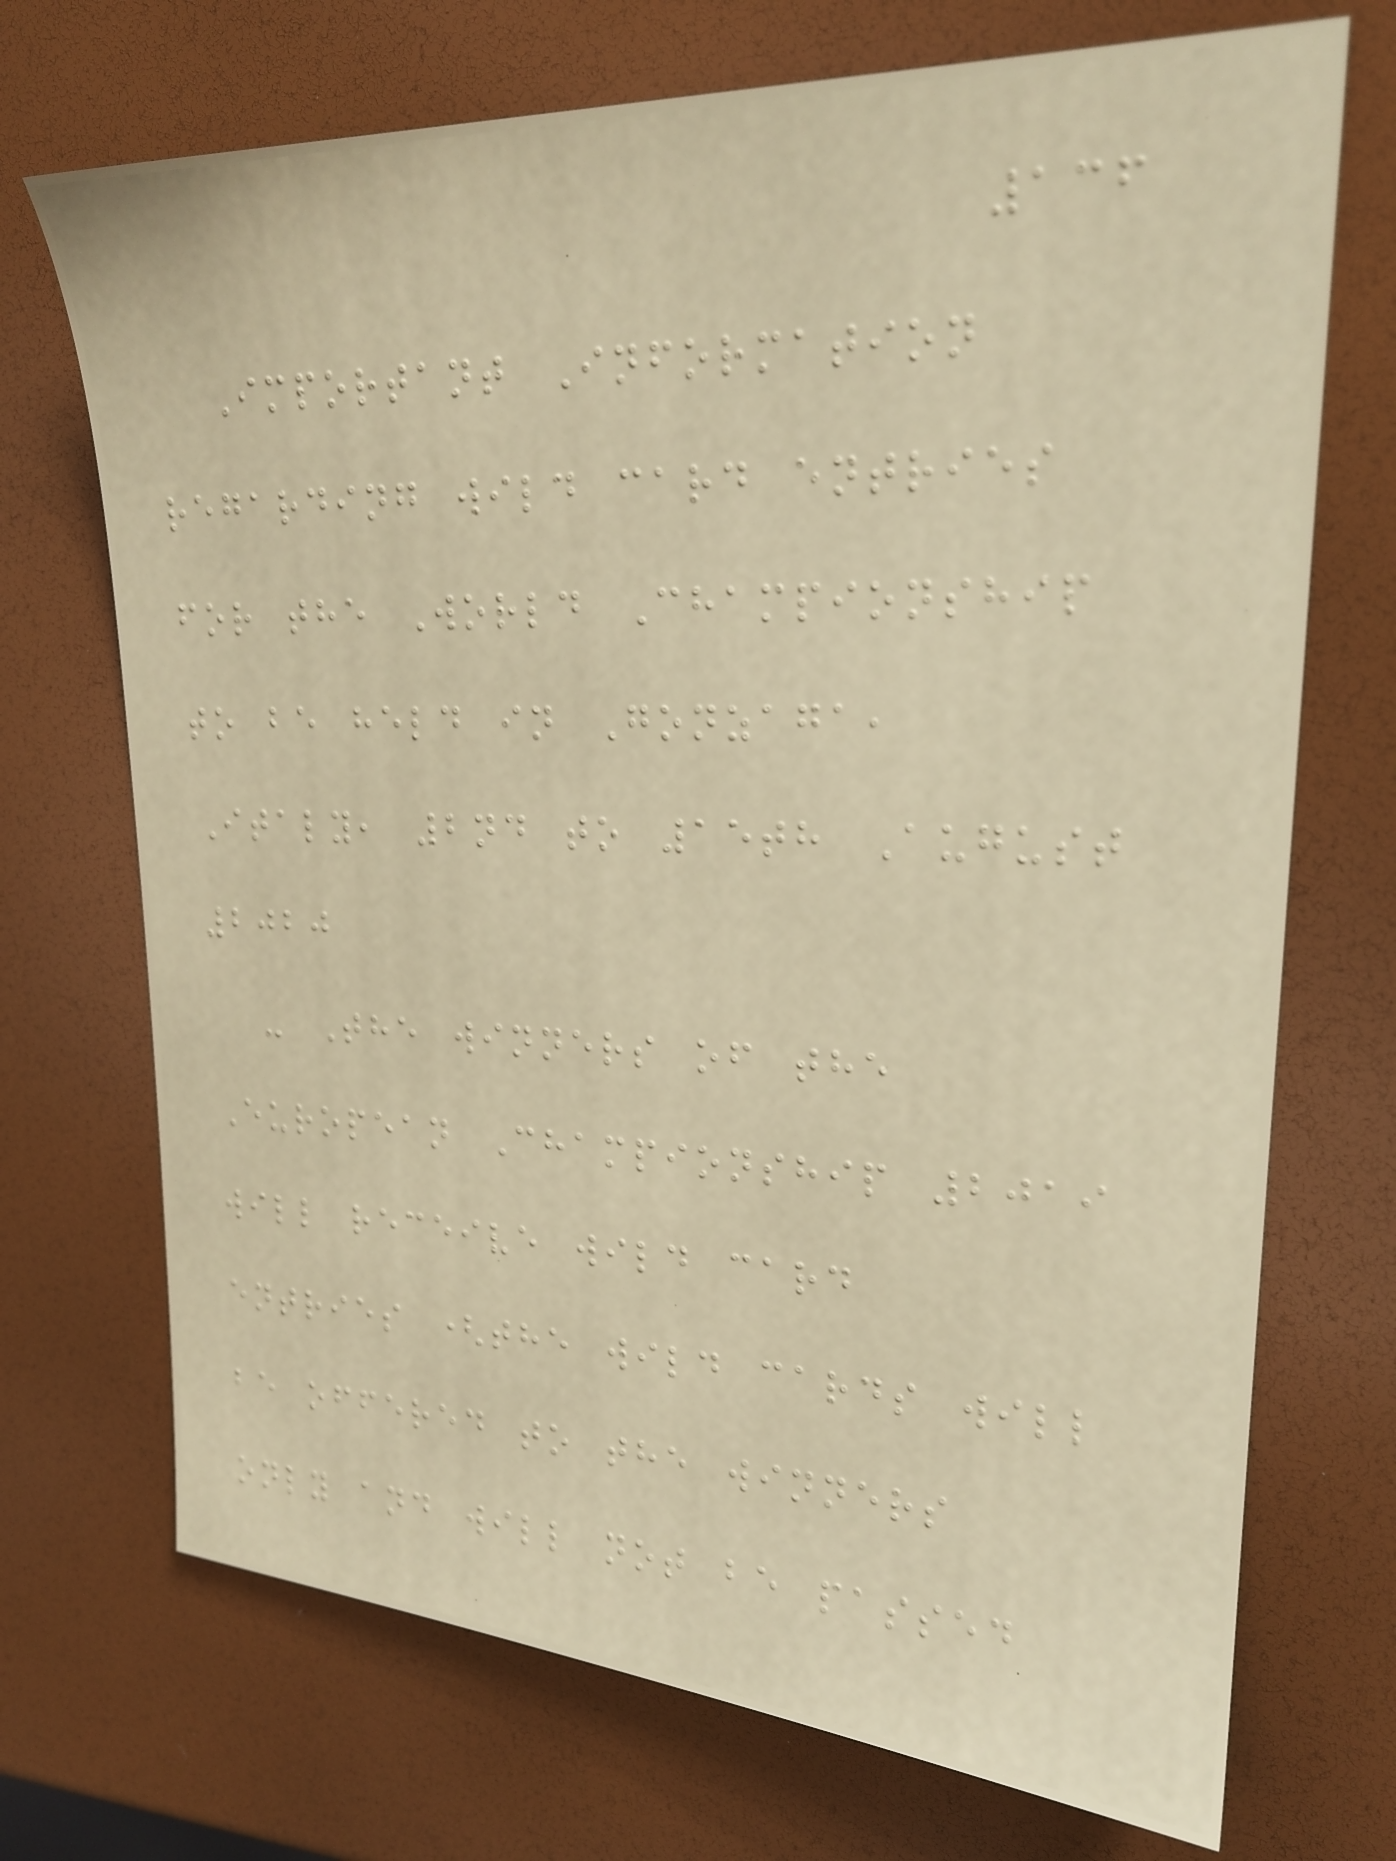136
Important Information
regarding wild card entries
for the World Championship
to be held in Gonzaga,
Italy, 2nd to 15th August
2020
- The winners of the
European Championship 2019
will receive wild card
entries (the wild cards will
be offered to the winners
only and will not be passed
